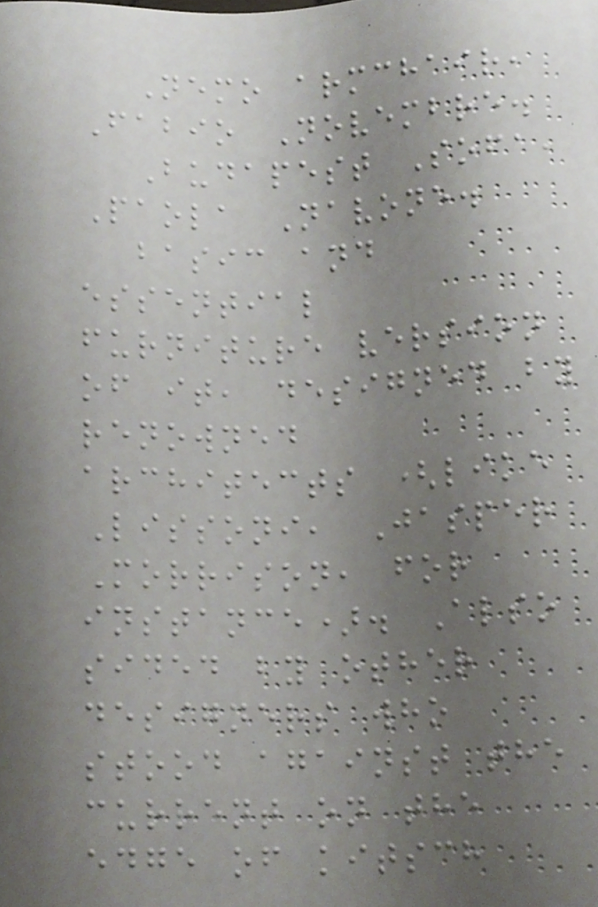Nemo armchair,
Fabio Novembre.
Budapest Sofa,
Paola Navone.
basic and
essential
furniture version
of it, designed by
renowned
architects (like
Lissoni, Jasper
Morrison, for
instance). Also
sided by other
designers who
stood against the
current on the
edge of kitsch
